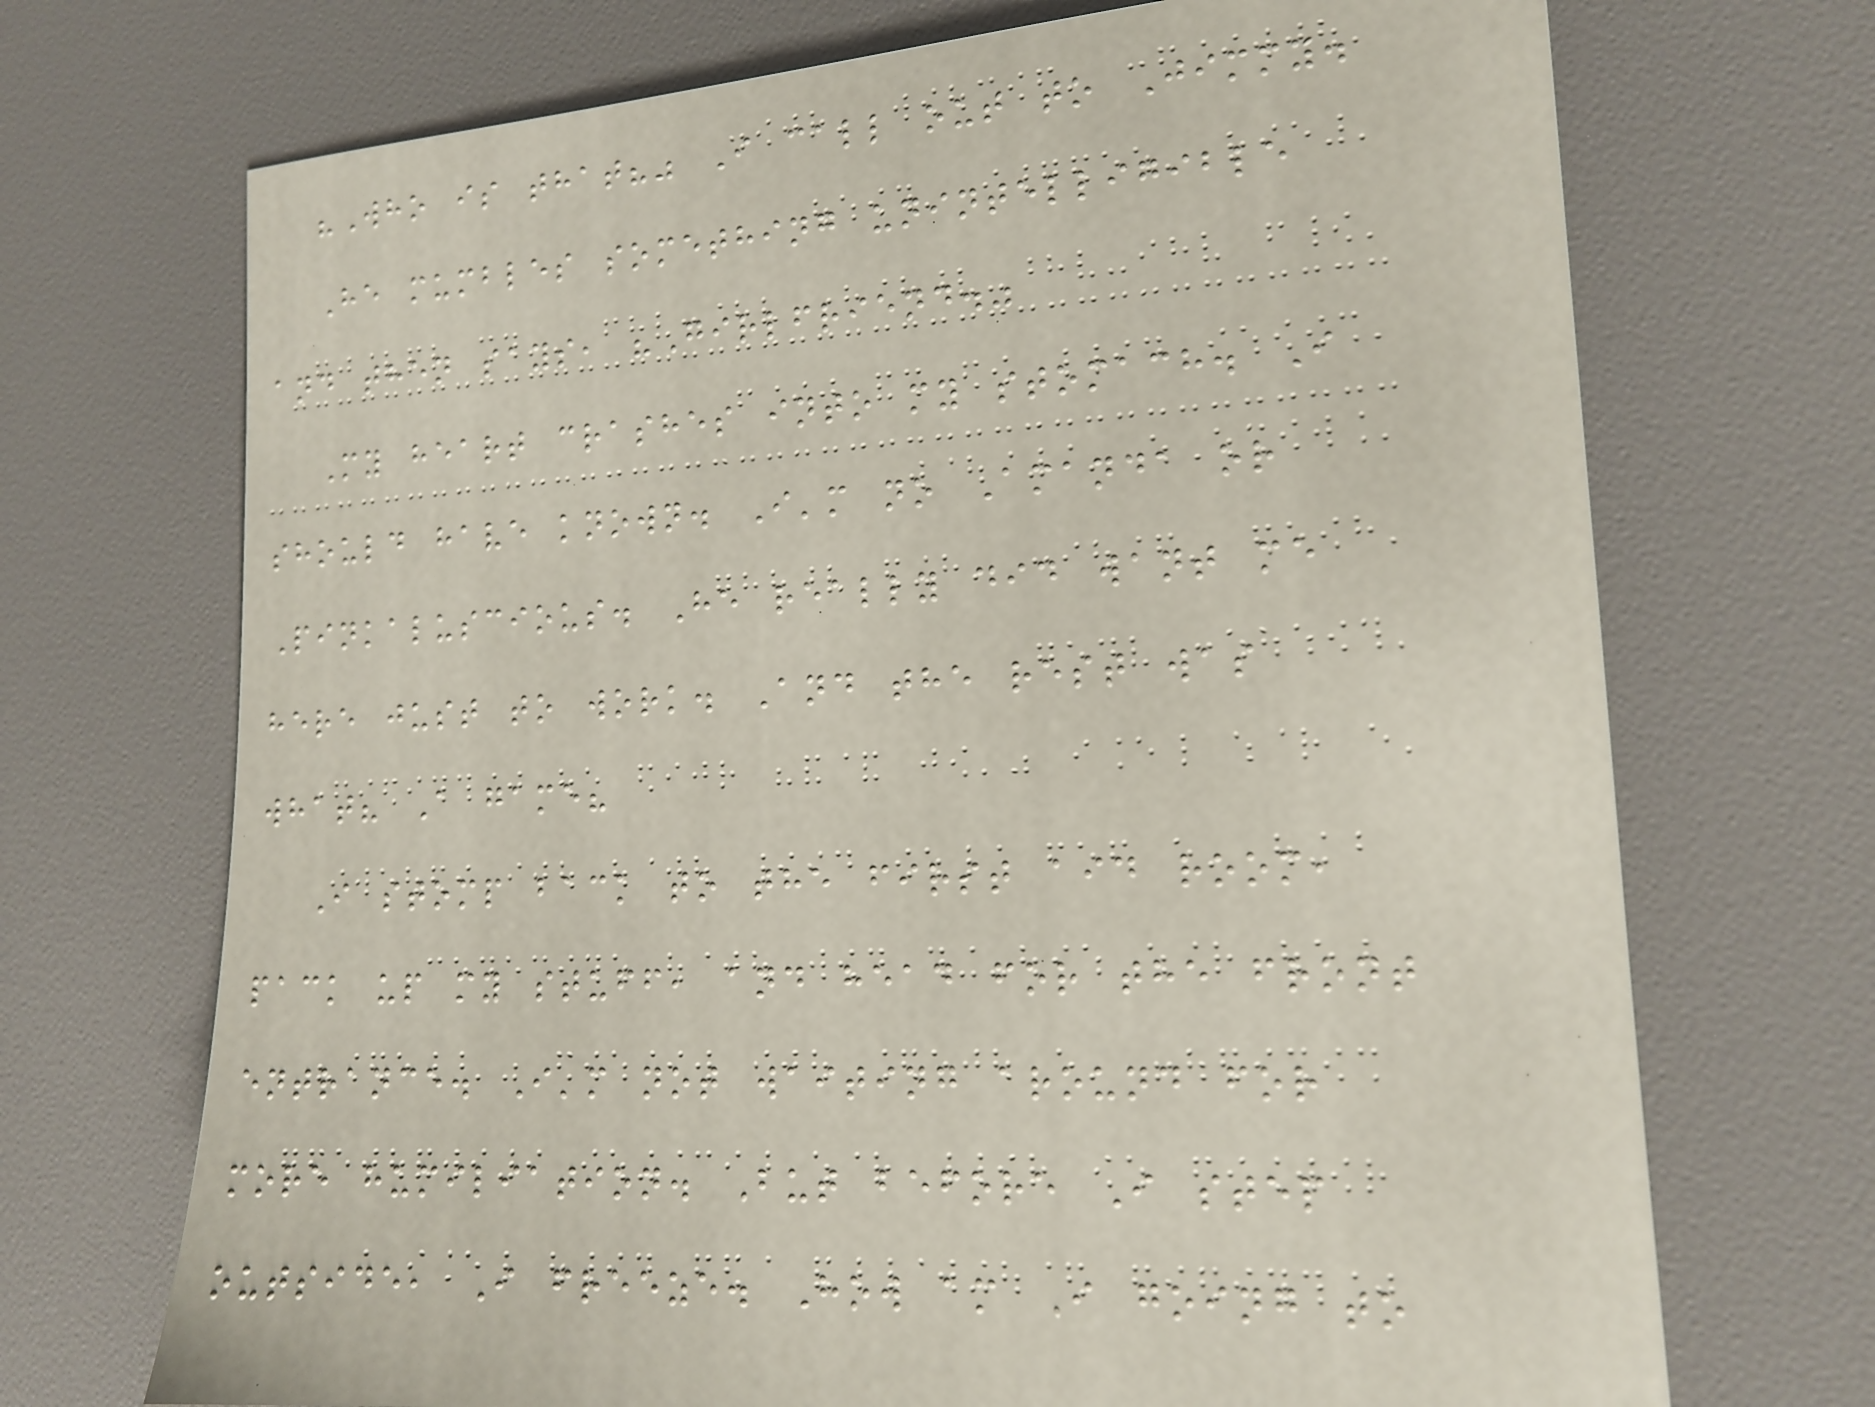"Who is that?" I call out to Jimmy.
He mumbles something unintelligible
and then says, "Girlfriend."
My heart crashes into my stomach. I
should have known. I'm no Amanda or
Pinkaluscious. He really did want me
here just to work. And the rest was
what? A game?
I stomp back to the first aid room,
pack up my stuff, and head for the front
entrance. I'm not waiting around for
more humiliation. But before I step
outside, I freeze. How am I going to
